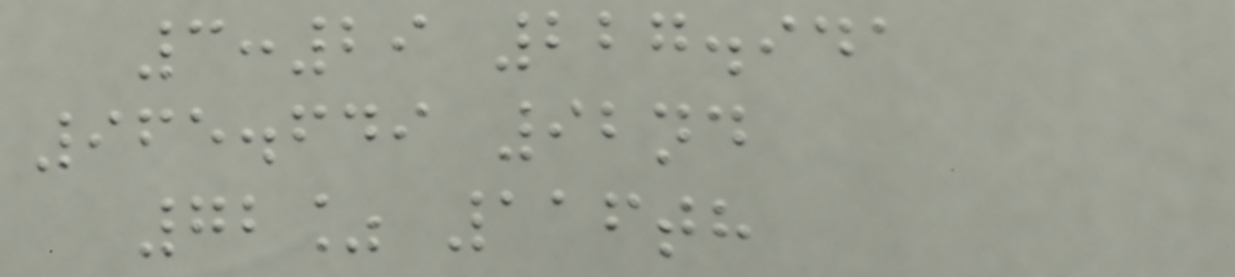3:29 227.941
965.649 92nd
72% 116th
